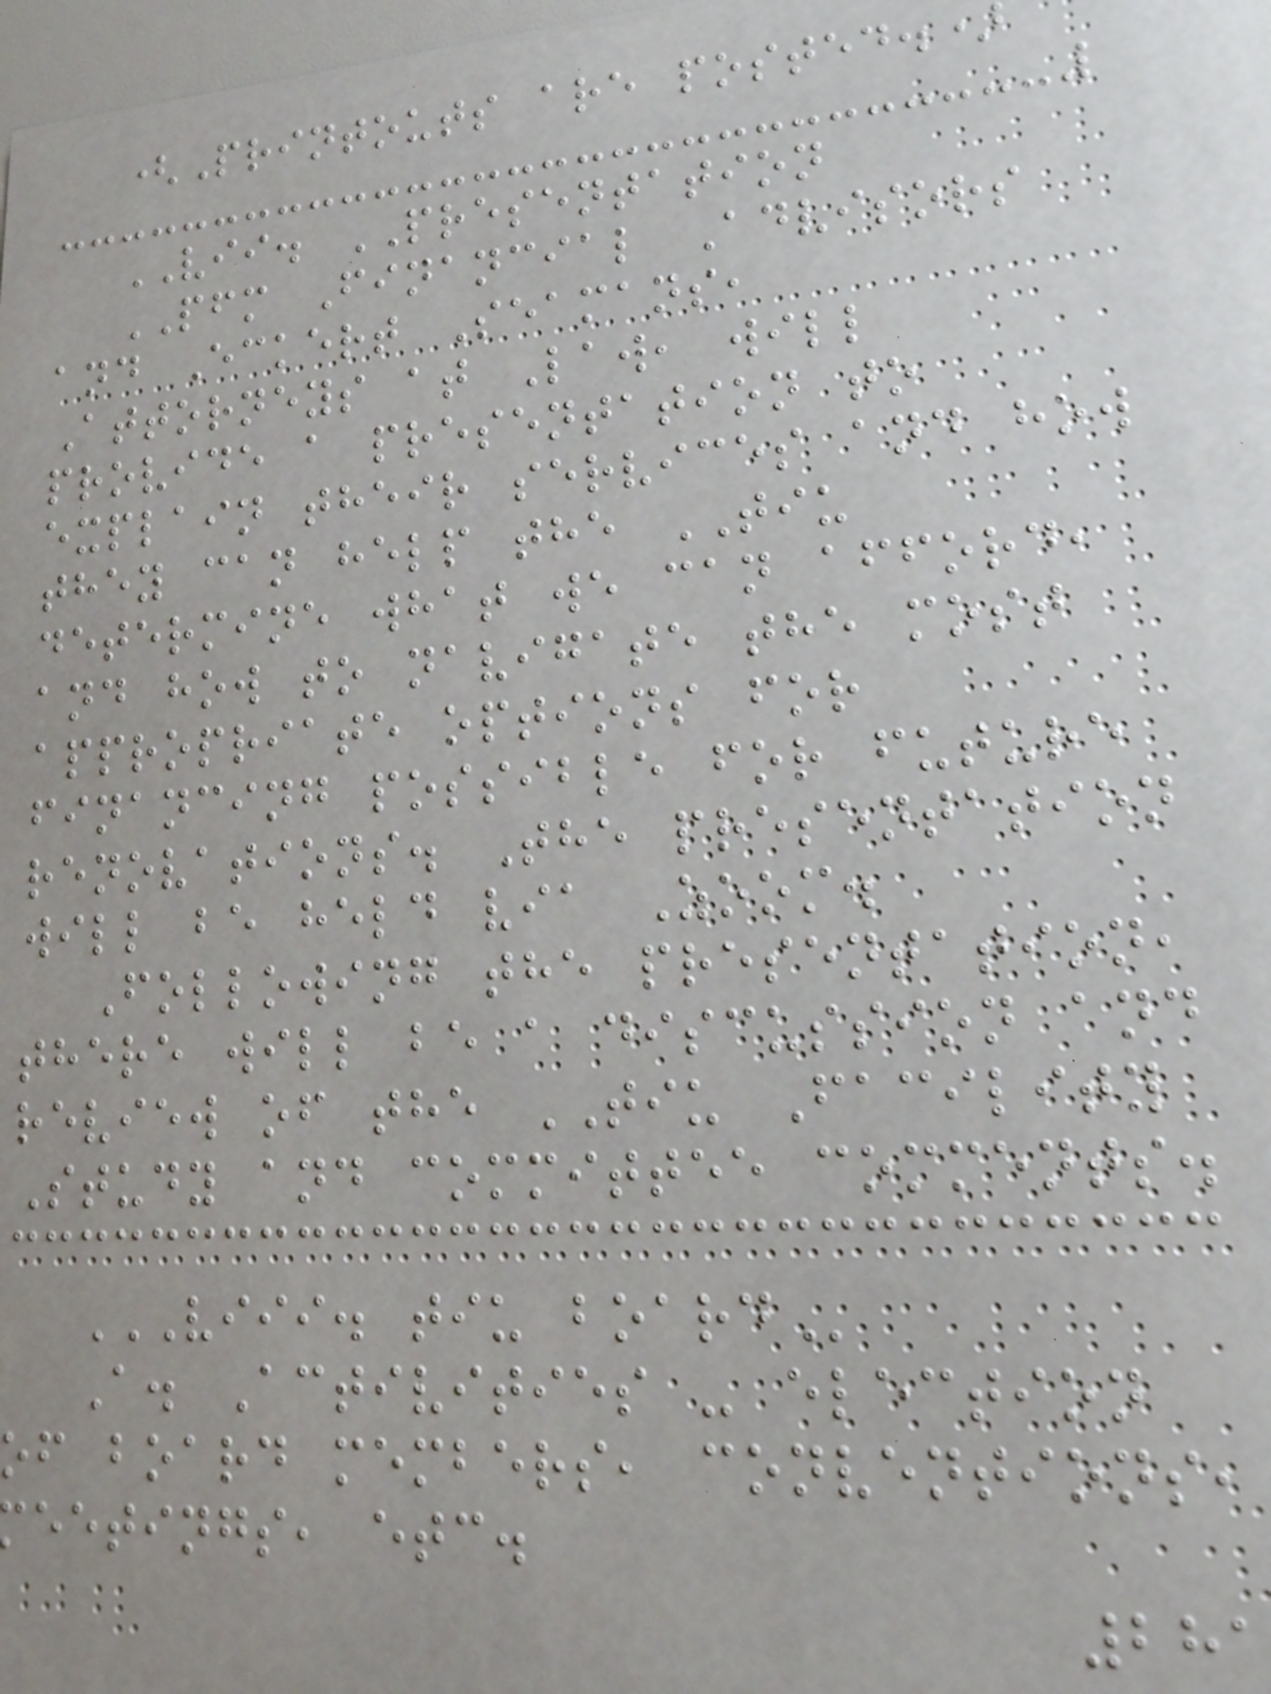(Printouts are posted.
VII. PRESENTATION
PFM Financial Advisors
and Eckert Seamans,
Attorneys at Law, will
provide a presentation to
explain their services and how
they can help the TIU
determine what we can afford,
and how to navigate the most
appropriate options for
financing possible for future
renovations. The presentation
will be held via Zoom.
Following the presentation,
there will be a discussion and
review of the TIU Facility
Study and committee comments.
VIII. TIU BOARD
A. Activities - election
of board members, conventions,
eetings, etc.
